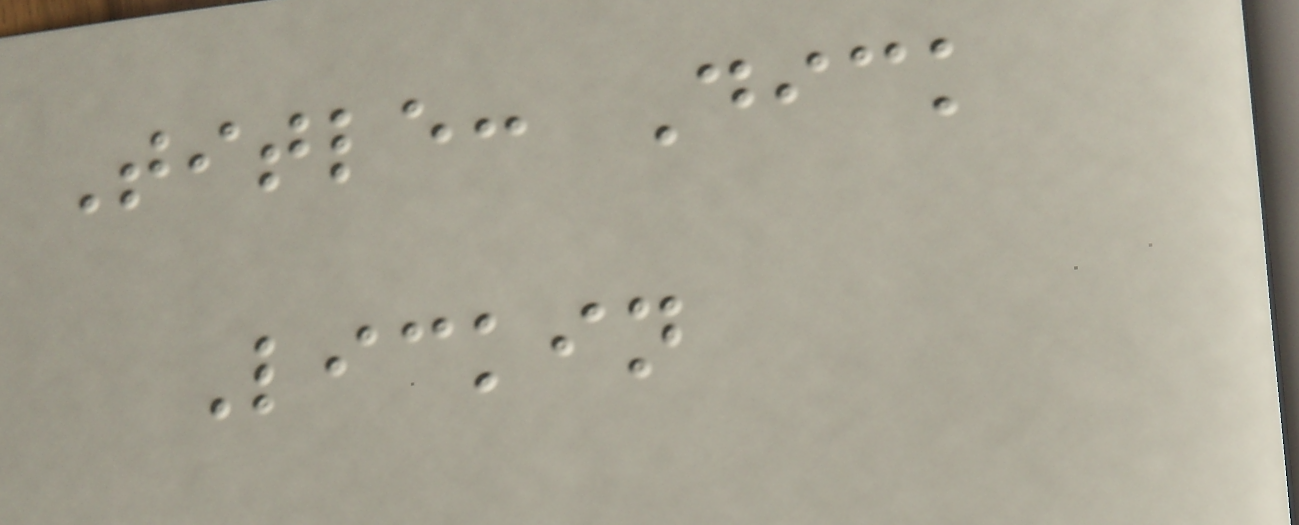Title: Dick
Lickin
